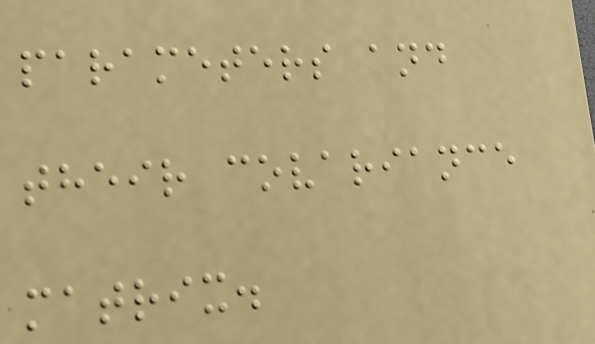parameters and
their covariance
matrix.
